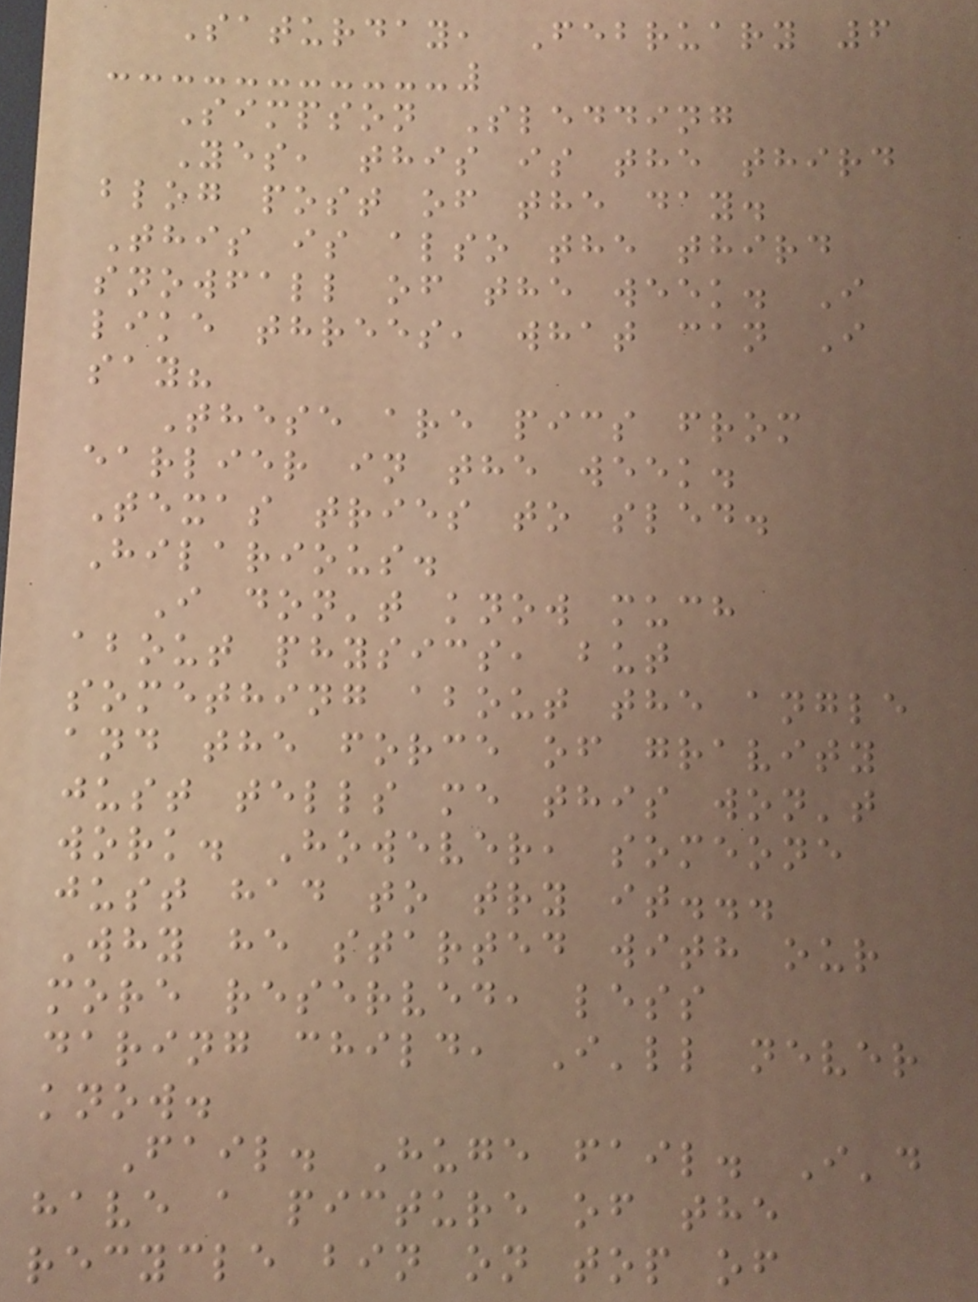Saturday, February 6
Simpson Sledding
Yes, this is the third
blog post of the day.
This is also the third
snowfall of the week. I
like threes, what can I
say?
These are pics from
earlier in the week.
Texas tries to sled.
Hilarious.
I don't know much
about physics, but
something about the angle
and the force of gravity
just tells me this won't
work. However, someone
just had to try it...
Why he started with our
more reserved, less
daring child, I'll never
know.
Fail. Huge fail. I'd
have a picture of the
recycle bin on top of
